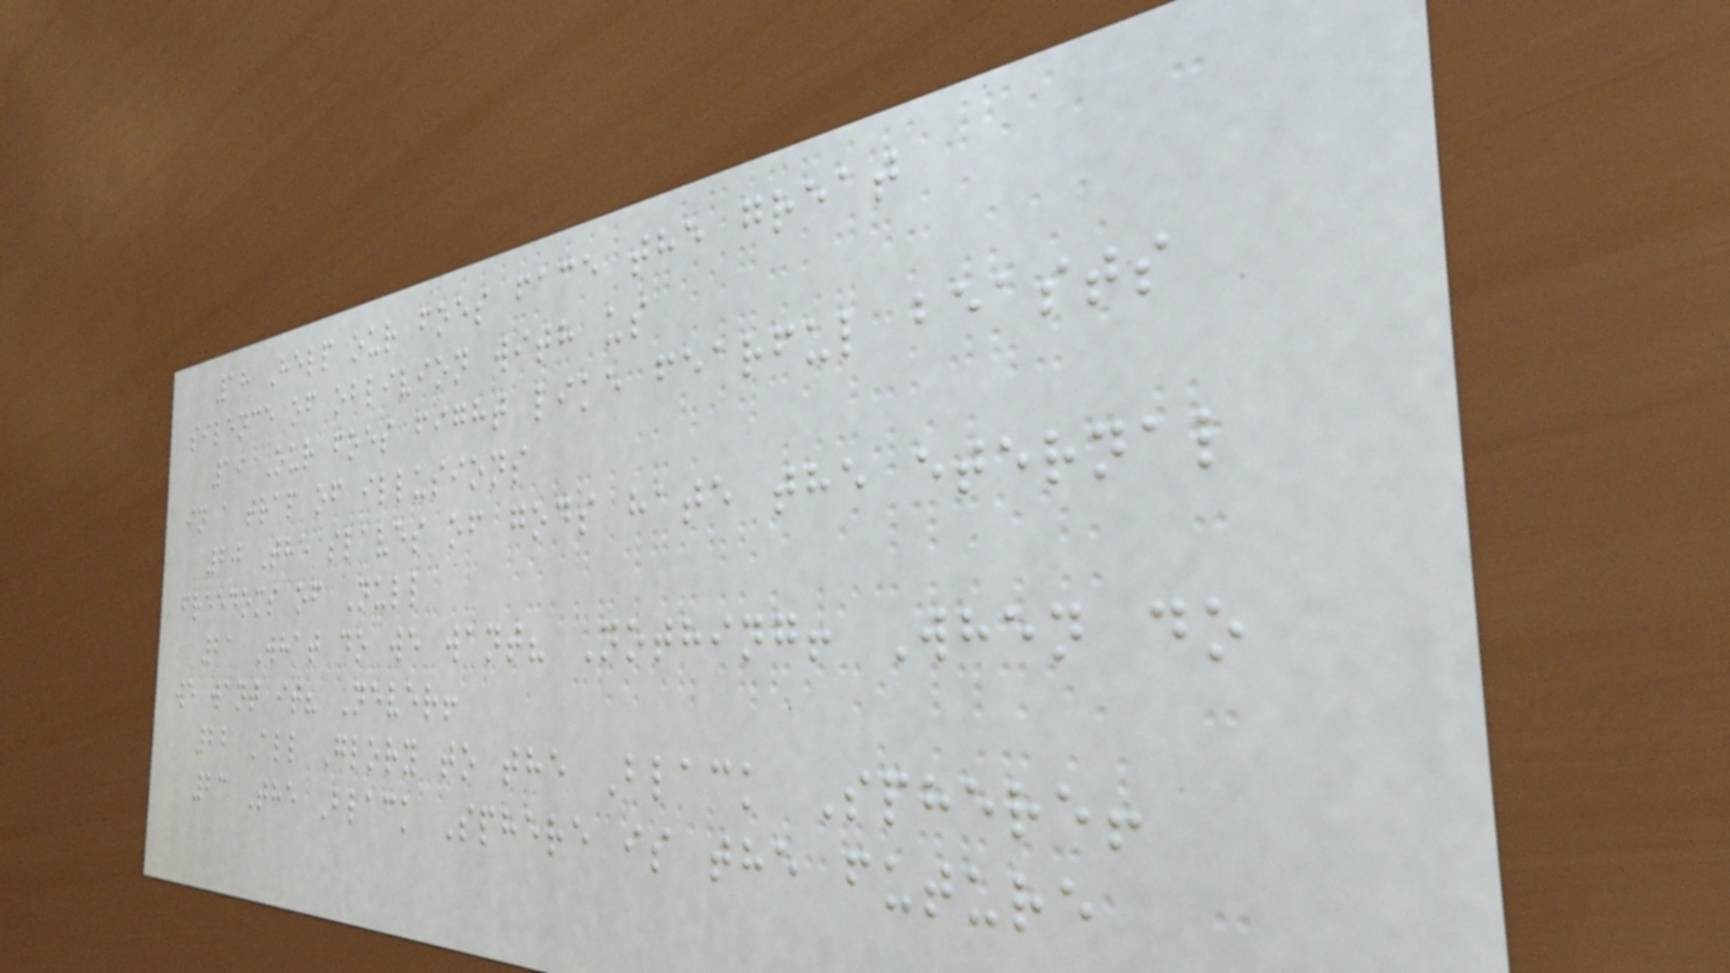18 Help our foes face the great
silence of oblivion with us
19 Our foes fight like fearful beasts
in a trap of illusions
20 The slaves of gods hate the eternal
freedoms of Null
21 What do we want? Nothing! When do
we want it? Never!
22 All Glory to the Black Sphere!
23 The Black Sphere is the future
